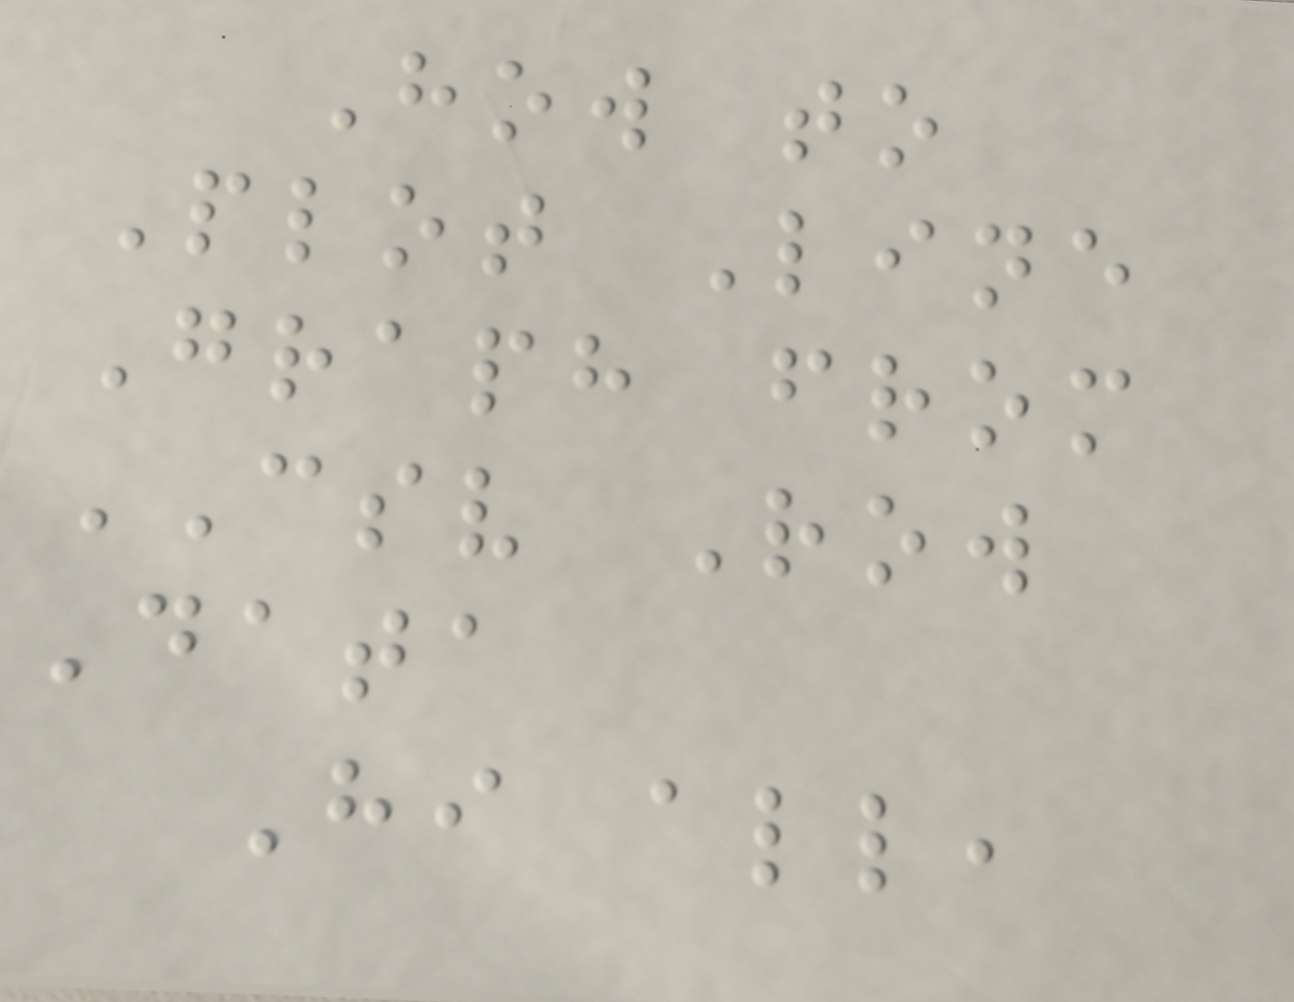How to
Plot Line
Graph from
CSV Row
Data
Hi all,
